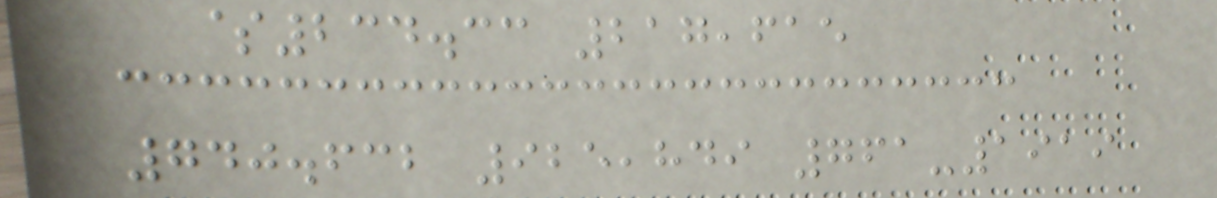$234.33 217,615
740.632 925,849 761-1919
